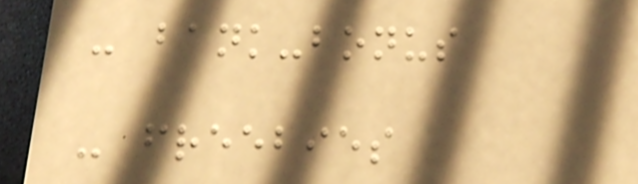- bank-bonus
- freebies
